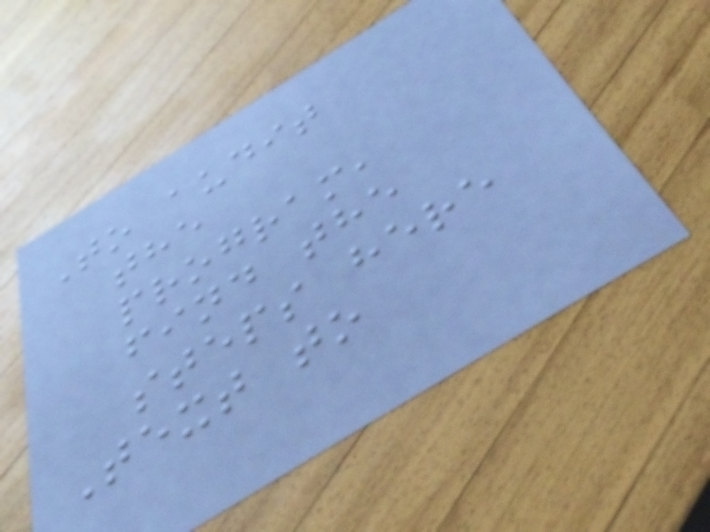To audit
the
program,
find the
steps here
Text to
